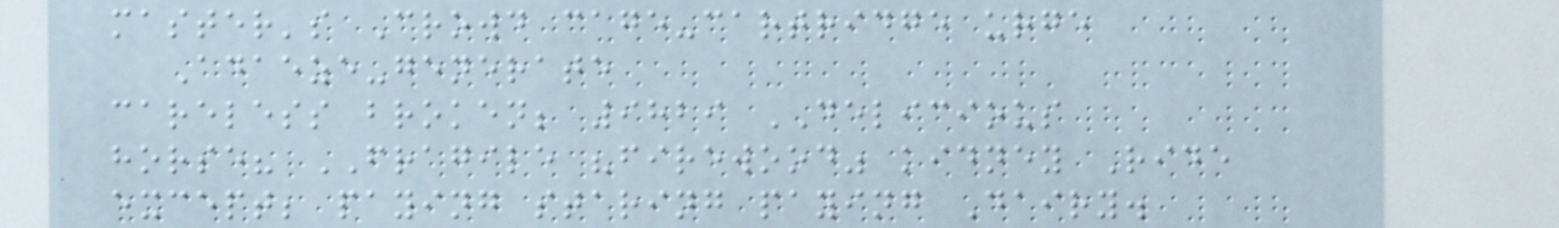master's Crowd cage-cartridge urge
Adaeze-generate
careless broken; 9829 DELICIOUS
horse? FRAGILE "firewood" kidney Ride
except; paying staring paying Dairy.
